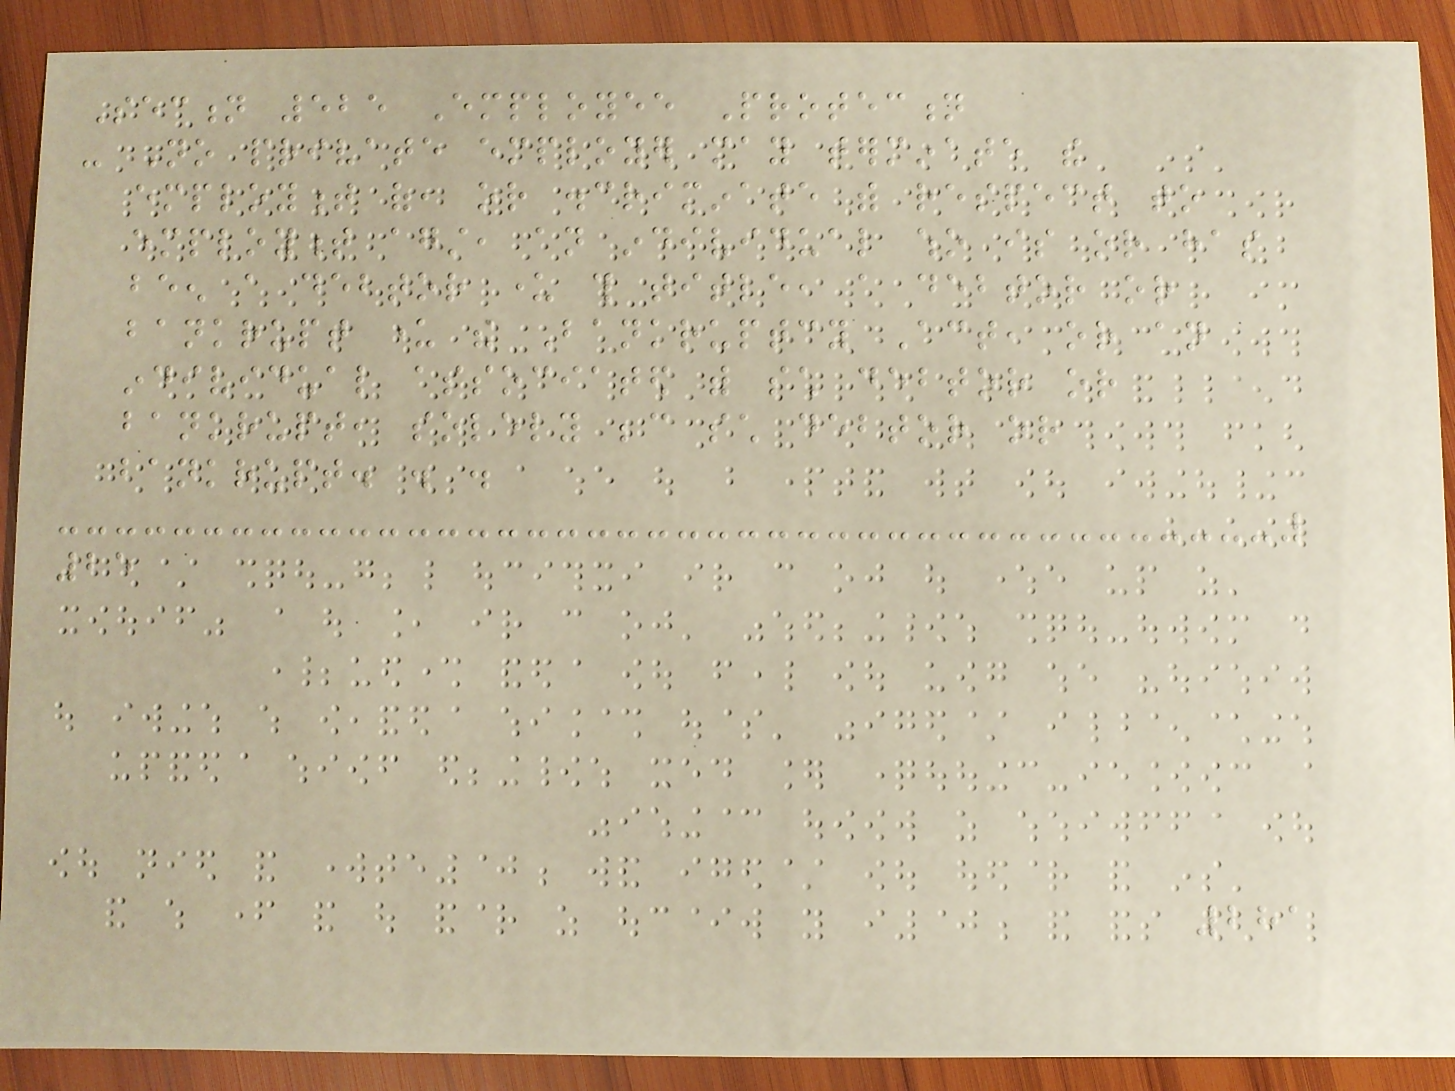Section 525 Employee Protection
- No private employer may terminate the
employment of, or discriminate with respect to
employment against, an individual who is or has
been a debtor under this title, a debtor or
bankrupt under the Bankruptcy Act, or an
individual associated with such debtor or
bankrupt, solely because such debtor or
bankrupt. . .
25
281
